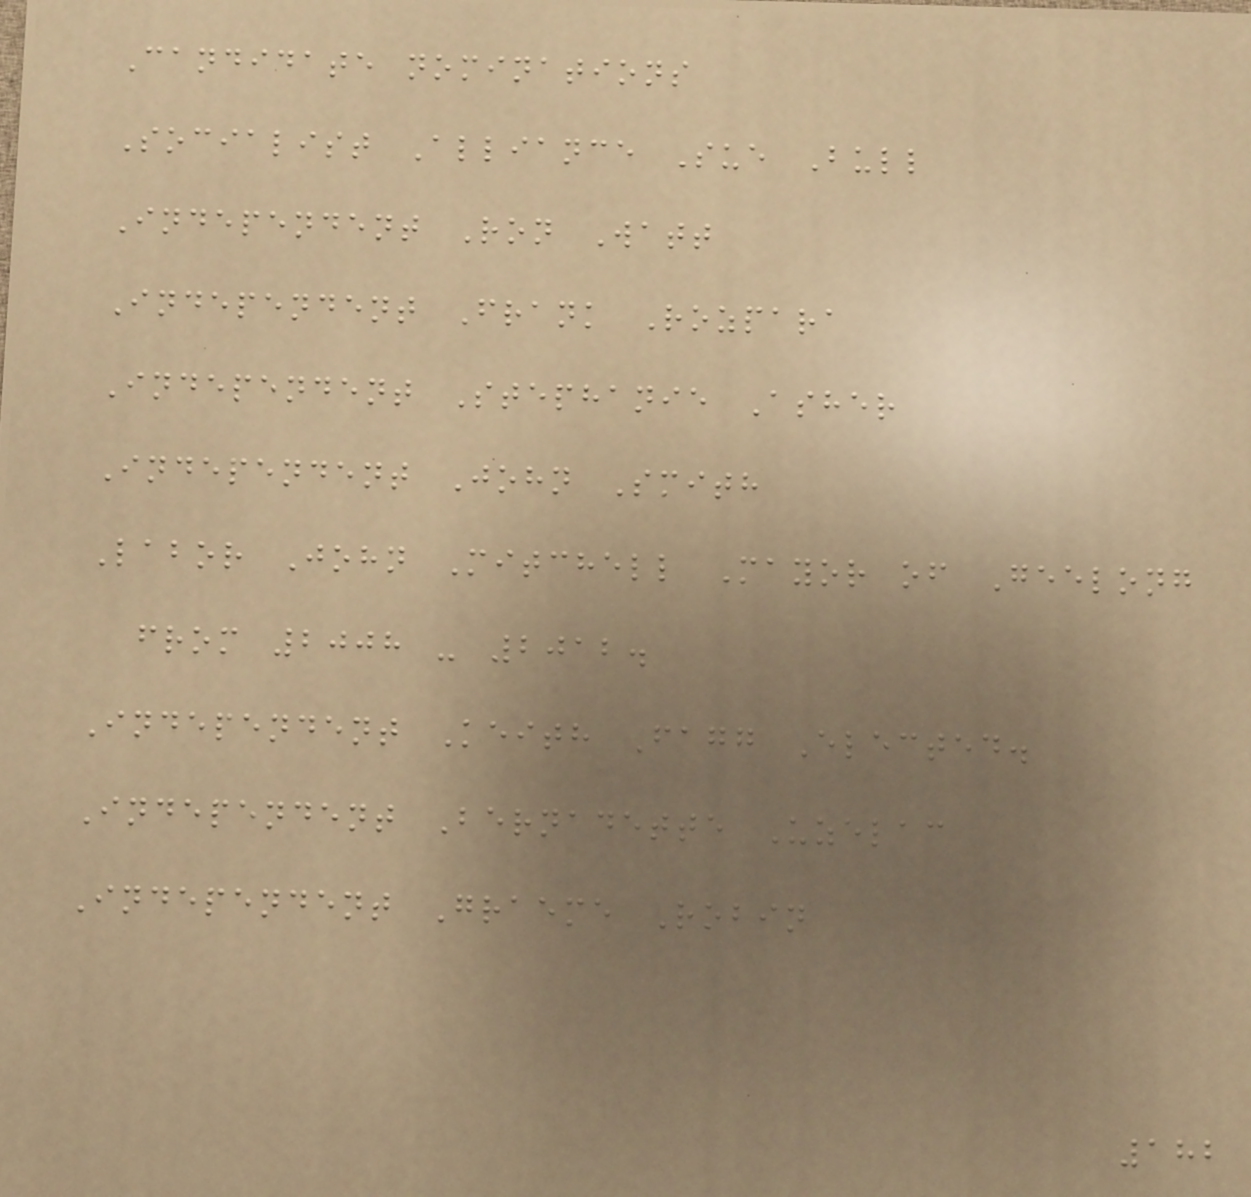Candidate nominations
Socialist Alliance Sue Bull
Independent Ron Watt
Independent Frank Rozpara
Independent Stephanie Asher
Independent John Smith
Labor John Mitchell Mayor of Geelong
from 2008 - 2012.
Independent Keith Fagg Elected.
Independent Bernadette Uzelac
Independent Graeme Robin
182
